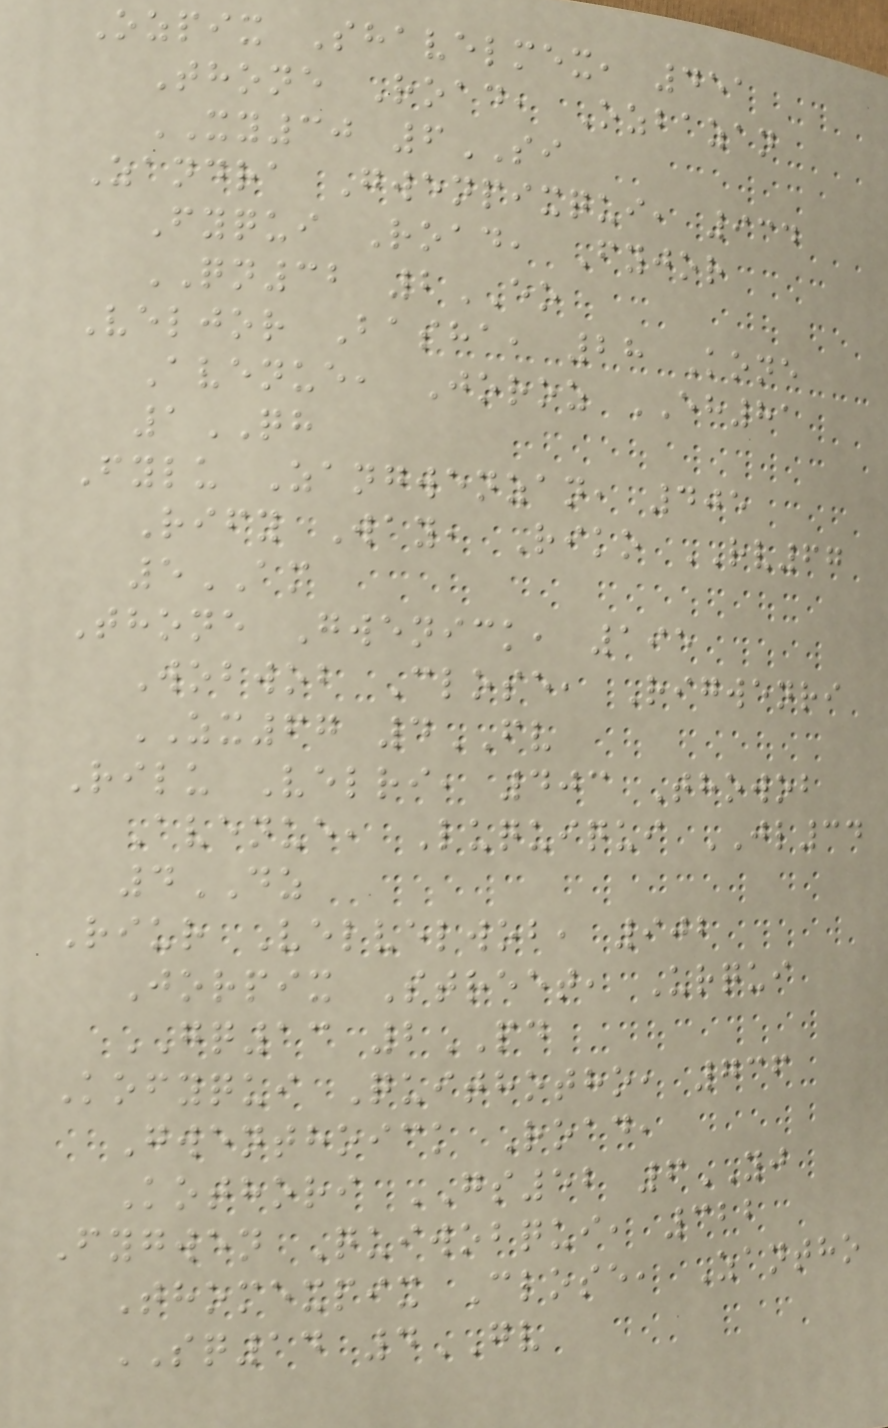Ozpix Shavelmex, 451
Thone Road, Ozbazan
XY30 6SI
Zandra Gwenpixqui, 934
Fyqui Road, Fyjor
QN32 2EO
Veljor Basha, 28 Kone
Avenue, Joroz EH81
1QH
Fylu Zangwenzan, 405
Rify Way, Riko RV67
5AM
Thone Gwenick, 195
Wobwob Close, Rigwenri
ZX67 4FV
Rilu Velri, 403 Thowob
Avenue, Luquiqui JL34
4DZ
Riur Velvelwob, 902
Jorpix Street, Urqui
GQ13 2PD
Kofyqui Quithotho, 736
Gwenthoick Road,
Kothori GS52 6YJ
Fygwen Quiwobqui, 322
Thomexpix Close, Zantho
SQ14 4GV
